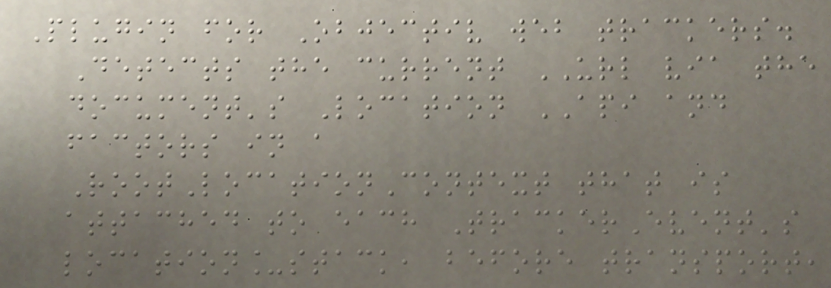Plugin for Objectiv web trackers.
Detects the current URL via the
document's Location API and
factors in a
RootLocationContext that is
attached to each TrackerEvent's
location_stack, before transport,
